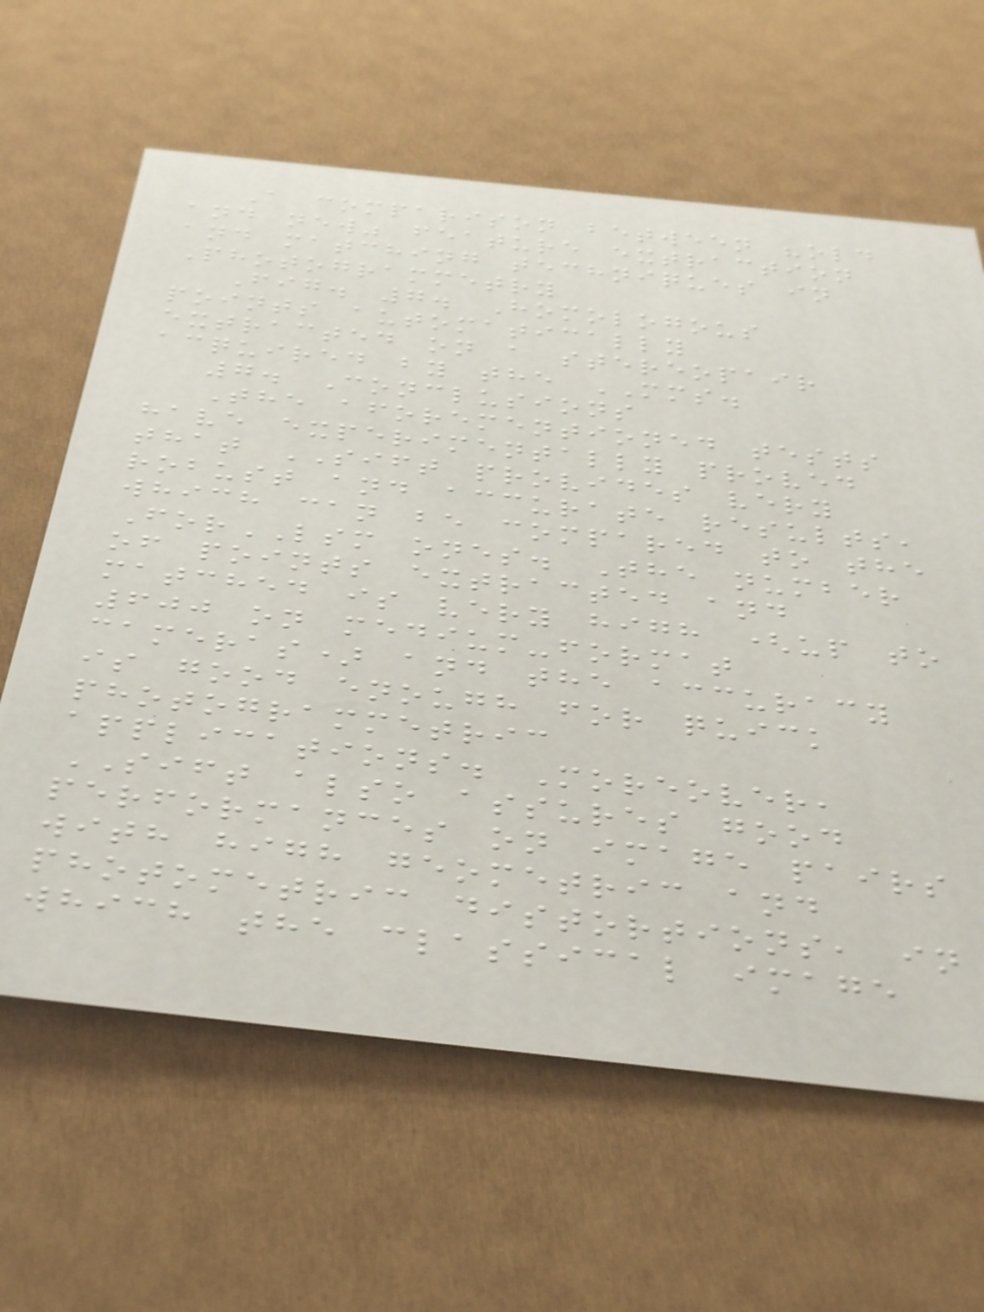A comparison between "old
and new" feature extraction
and matching techniques in
Photogrammetry
Fig. 7. Homologous
points automatically
extracted on a stereopair
acquired by the MMS.
7. Conclusions
The aforementioned tests
have experimentally proved
that SIFT provides very
robust and accurate results,
which can be compared to the
ForLSM ones. The number
of points extracted and
matched is very high (up to
600 on medium-format
cameras) and the accuracy
is good enough for quick
photogrammetric
applications. Moreover,
SIFT also assures good
performances on image pairs
with high geometric and
photometric distortions, in
which the classical image
